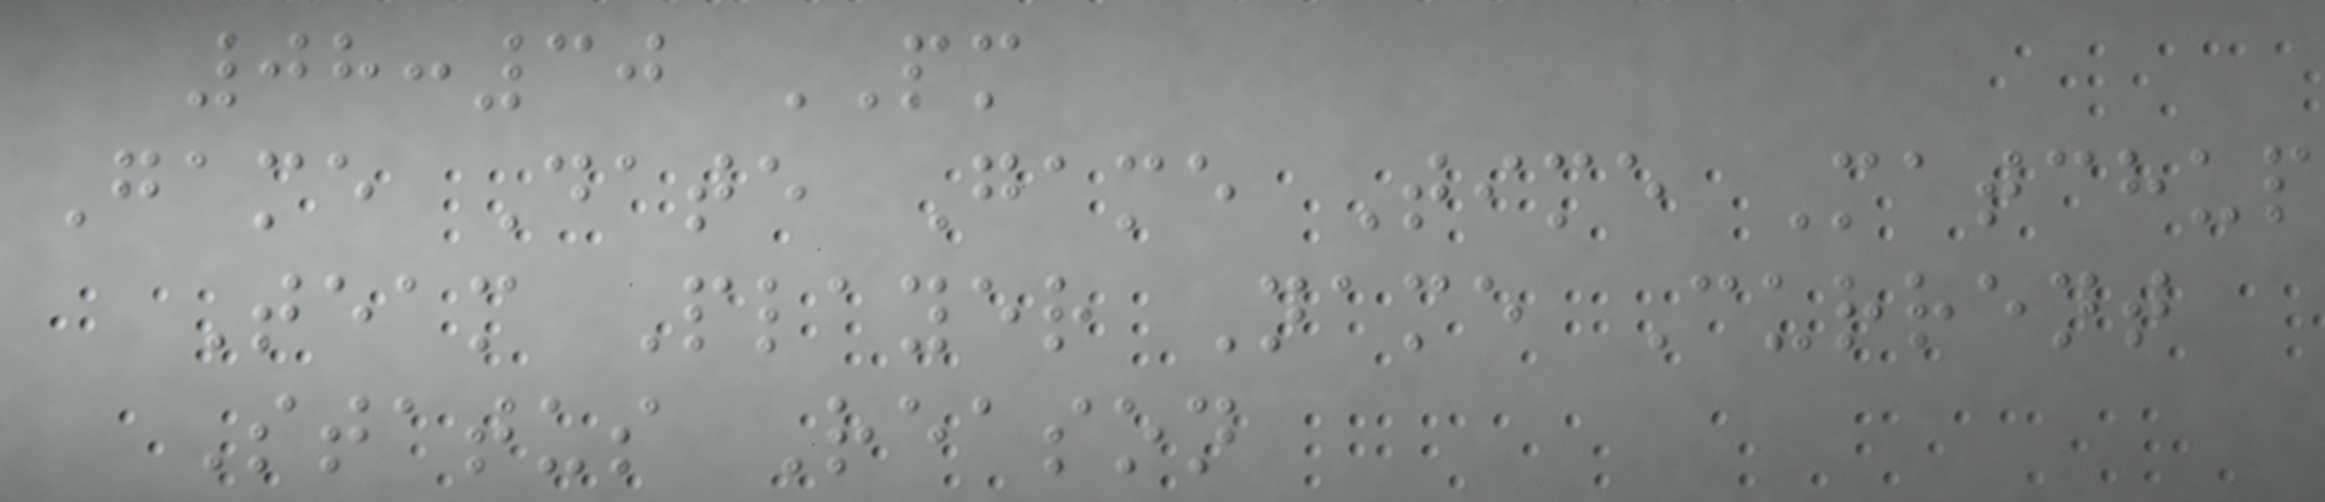08:30 PM
Game Date Game Time Matchup
Team Player Name Current
Status Reason
